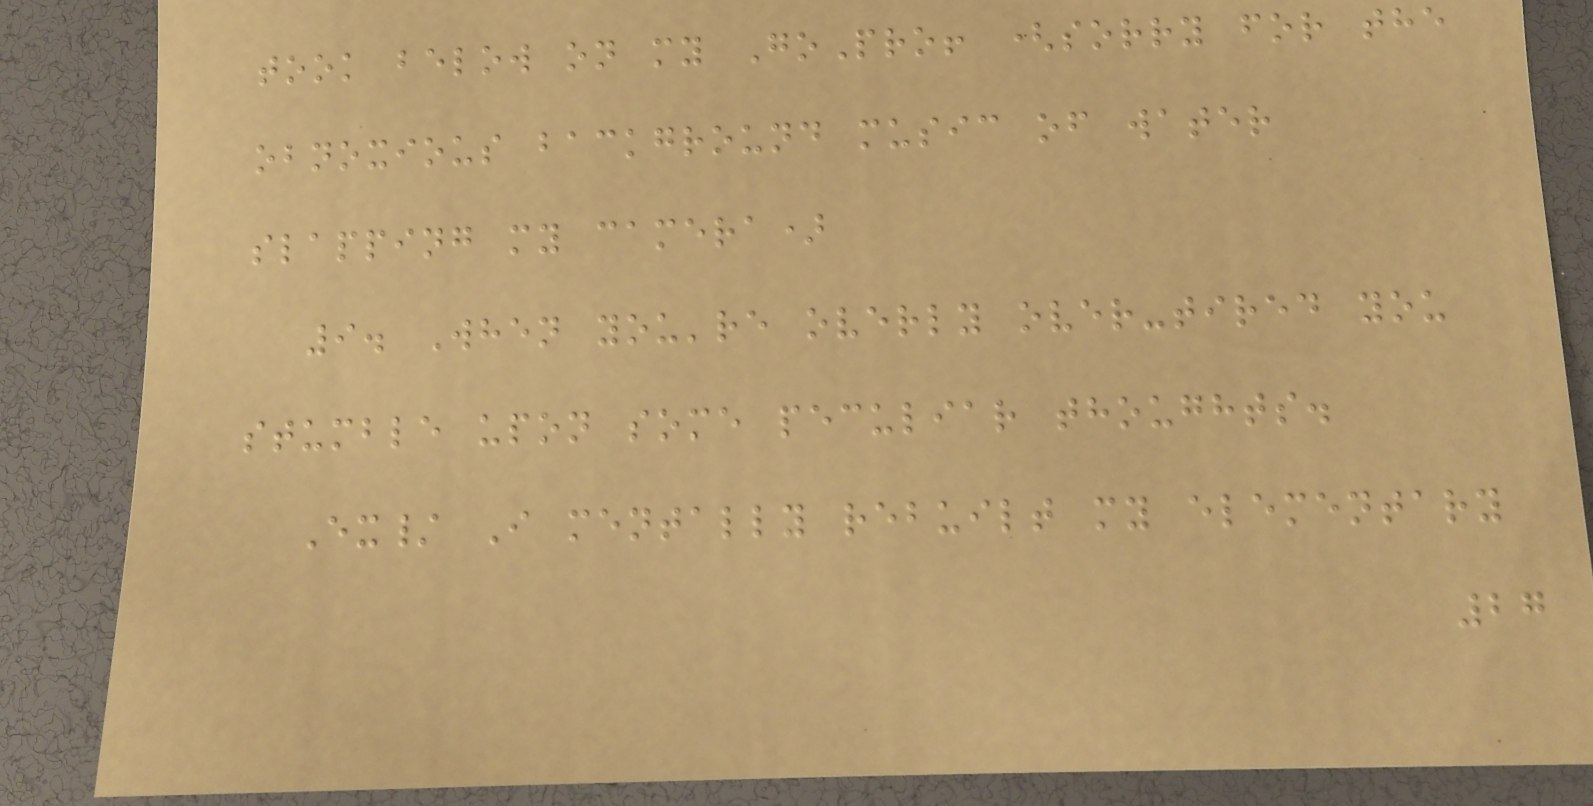took below on my GoPro! (sorry for the
obnoxious background music of water
slapping my camera)
9. When you're overly over-tired you
stumble upon some peculiar thoughts.
Ex/ I mentally rebuilt my elementary
27
